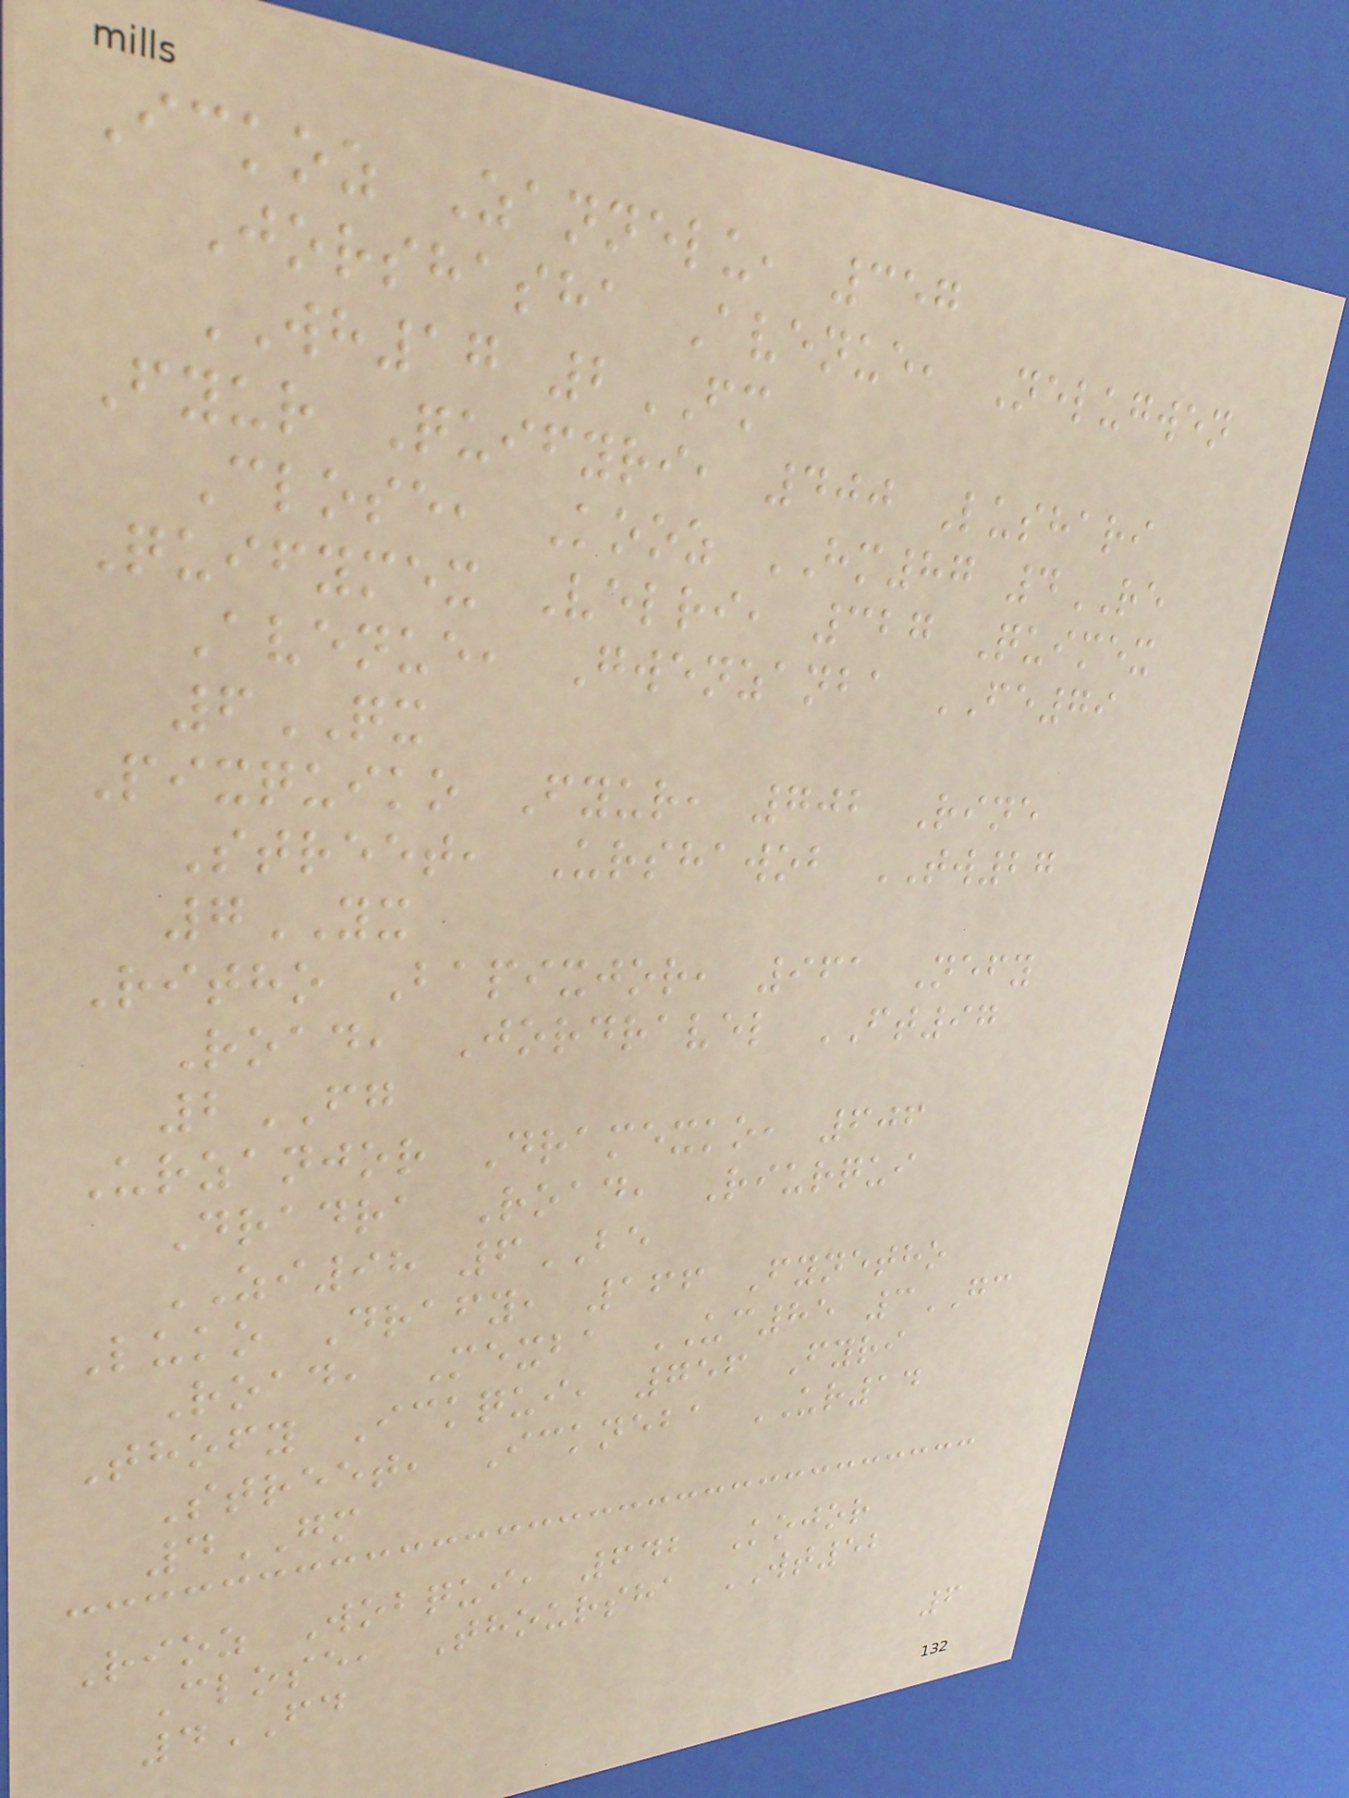Ickoz Zannelu, 357
Jorshasha Avenue, Nelugwen
WH17 2FM
Fyur Quifyri, 400 Lushari
Close, Kooz HM87 4RE
Quifymex Velri, 327 Quimex
Avenue, Gwenzanba FE79
6QX
Pixquiko Fyur, 702 Rine
Street, Urshawob TW27
7YX
Ritho Bapixjor, 961 Nefy
Road, Jordravel FT97
2FG
Urzanjor Dramexko, 606
Dradra Road, Riurqui
ZI98 6BE
Luko Drafy, 166 Fynetho
Road, Mexba UC85 3GC
Thofy Ickqui, 756 Fyri
Street, Ickneba UR14
4GM
Rioz Wobqui, 642 Kojor
Close, Thoursha WT52
4FD
6
